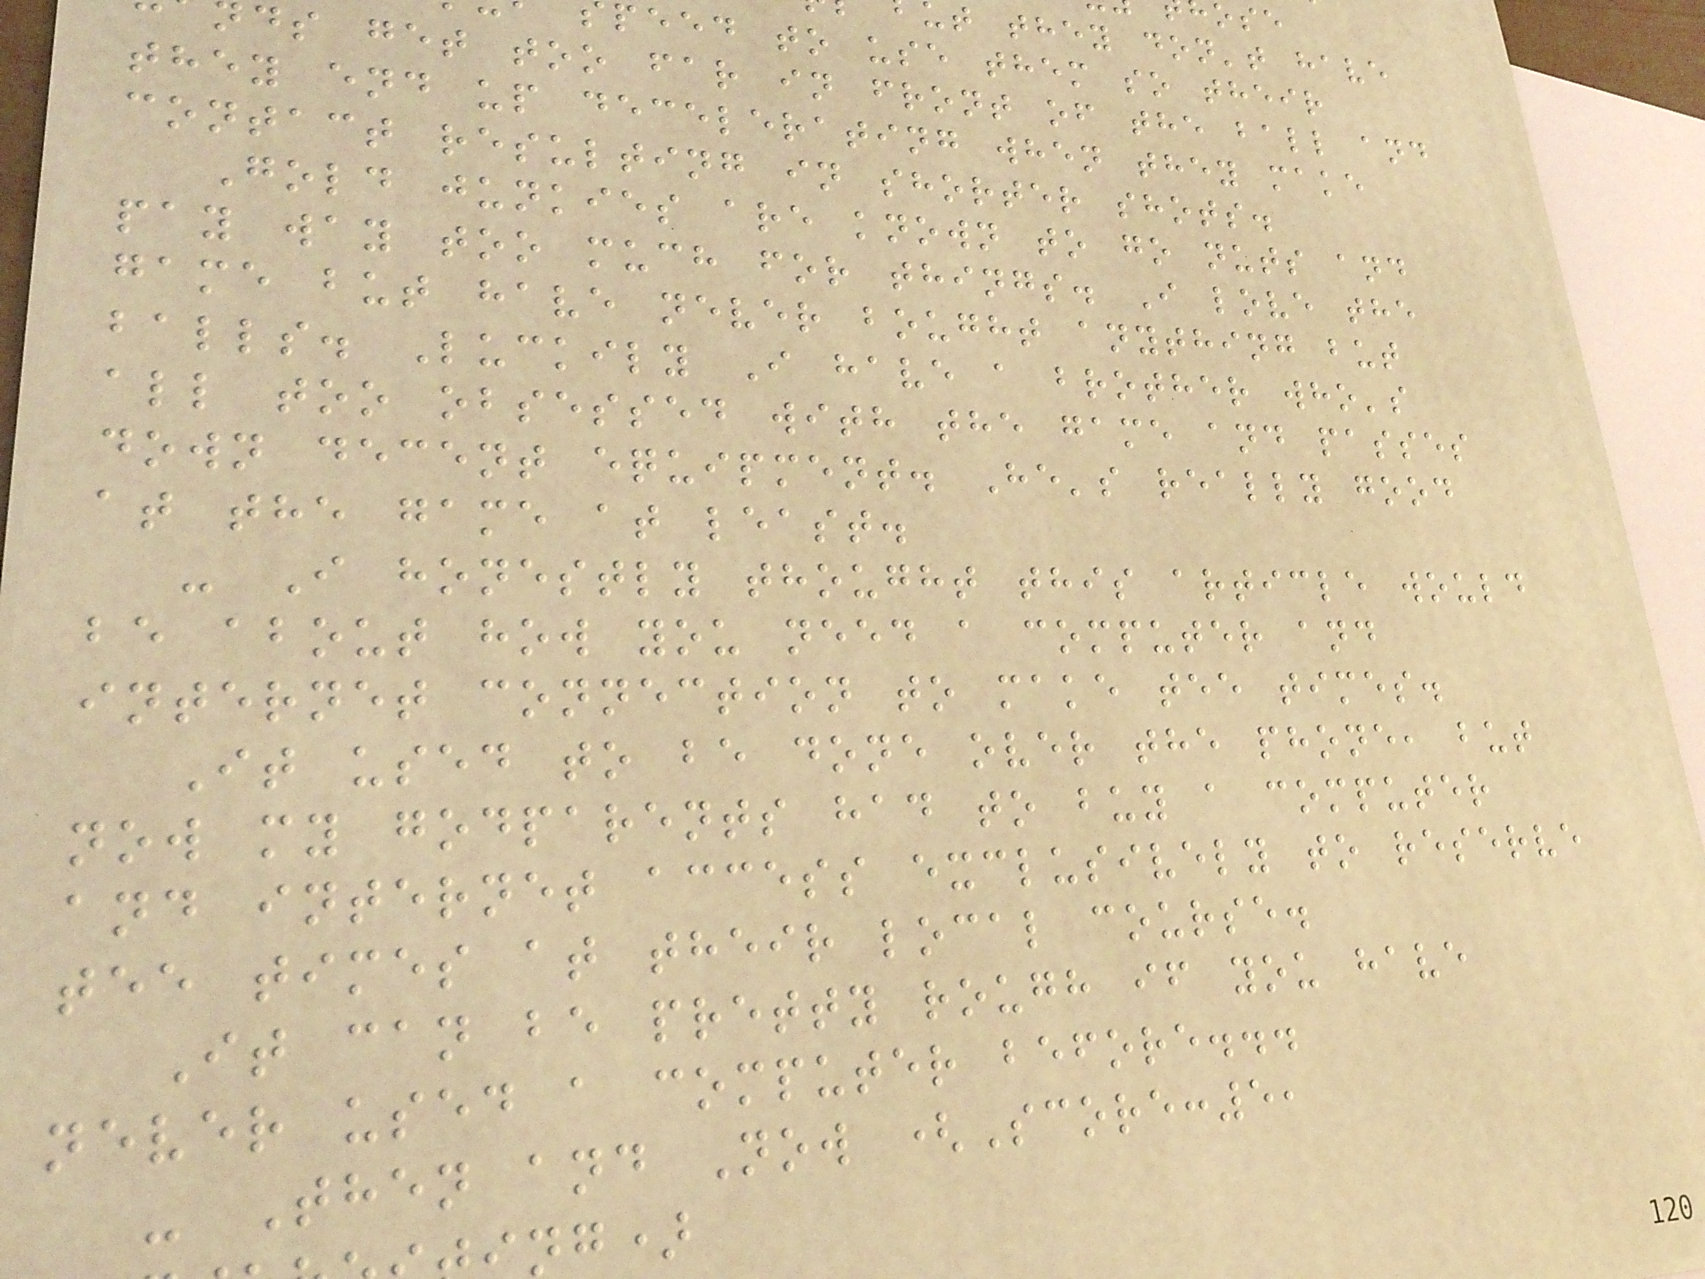t they don't have
peed to use them so their
ds get too far in front of the ball and
they end up decelerating when they make
contact resulting in shorter shots.
Gold junkies are known to go nuts and
pay way too much for things. I love the
game but have never bought anything but
balls. Luckily I have a brother who's
all too obsessed with the game and passes
down decent equipment. He's really good
at the game at least.
- I honestly thought this article would
be about how you need a computer and
internet connection to make tee times.
It used to be done over the phone, but
now my godparents had to buy a computer
and internet access exclusively to reserve
tee times at their local course.
It can be pretty rough if you have
never used a computer before...
- Then and Now (Score:5,
ng)
